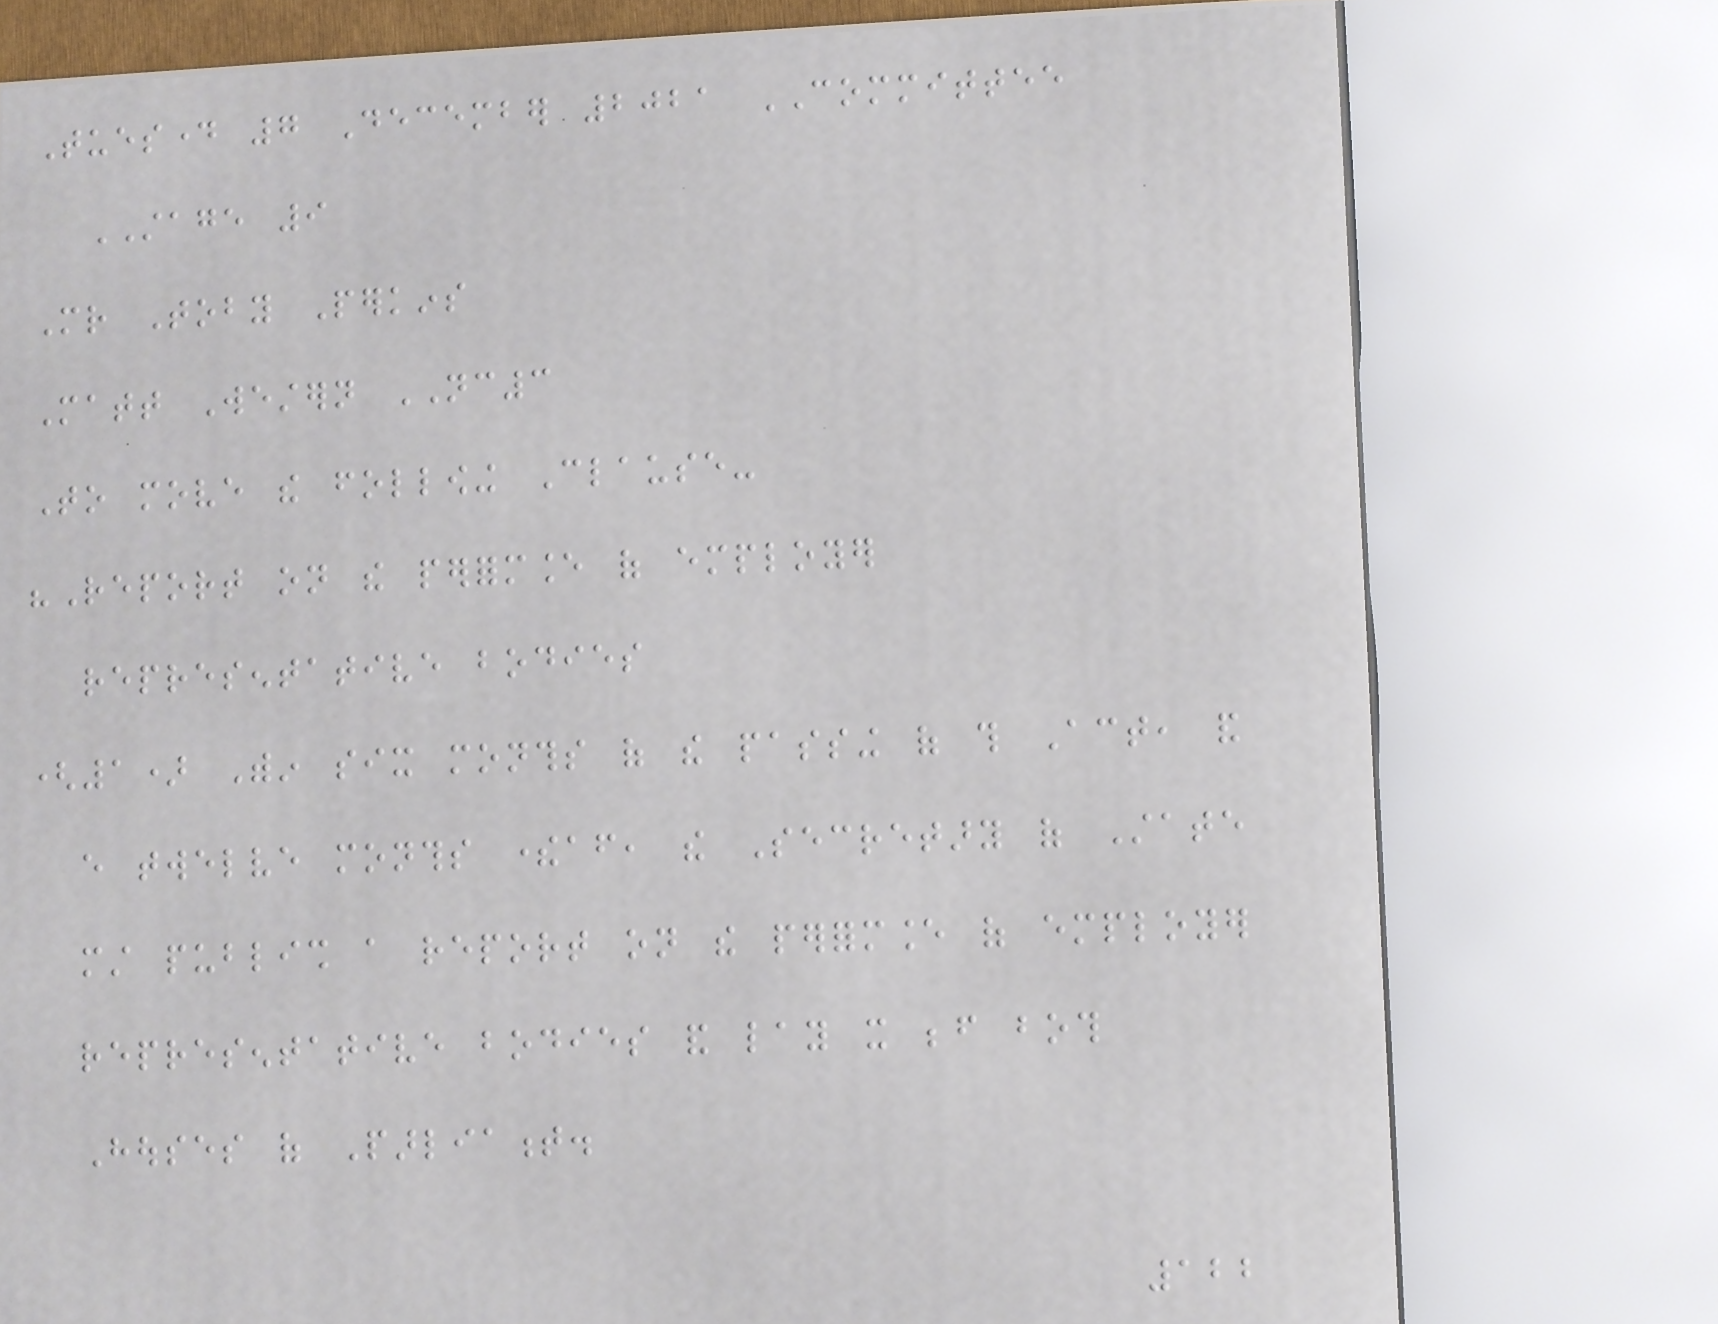Tuesday 7 December 2021 COMMITTEE
STAGE 9
Mr Toby Perkins
Matt Western NC3
To move the following Clause-
"Report on the performance of employer
representative bodies
(1) Within six months of the passing of this Act, and
every twelve months thereafter, the Secretary of State
must publish a report on the performance of employer
representative bodies and lay it before both
Houses of Parliament.
122
